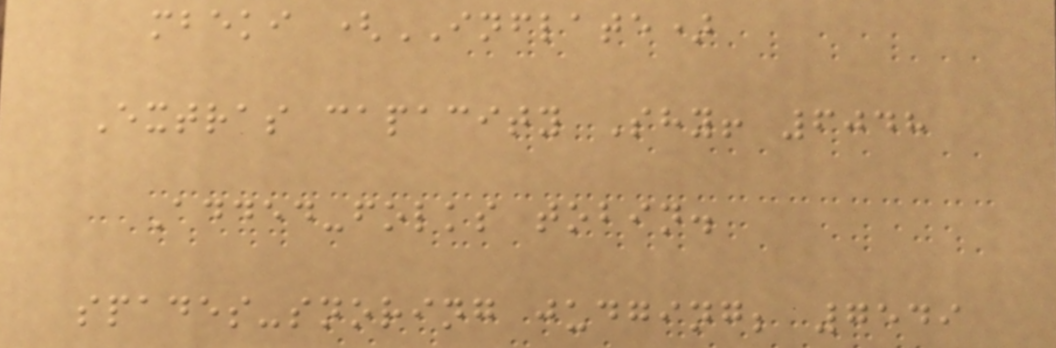mbeki (INFLATE)
Extras capacity Shy! 6048
Added-folks tobin.
spades-snoring judging; 7549
